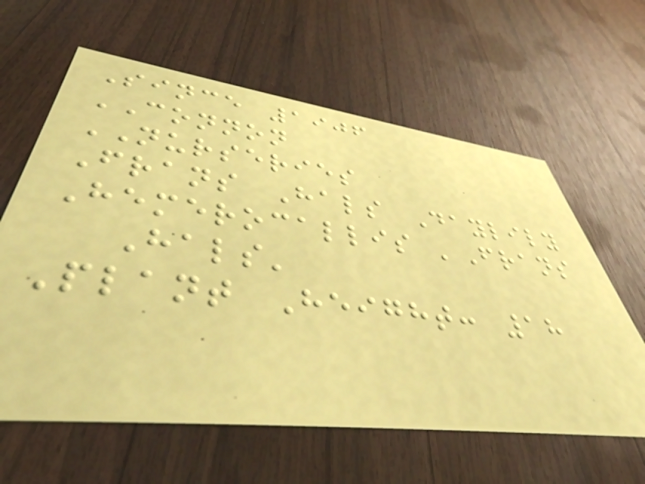Since 1906
CONNON
NURSERIES
Frans Hals Daylily
Hemerocallis 'Frans
Hals'
Plant Height: 18
